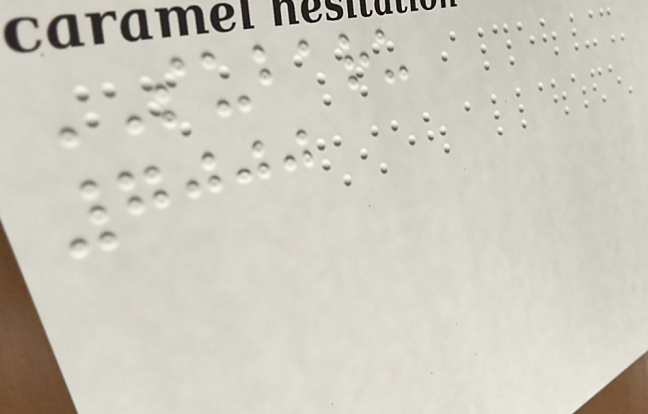SUBARU
7000
